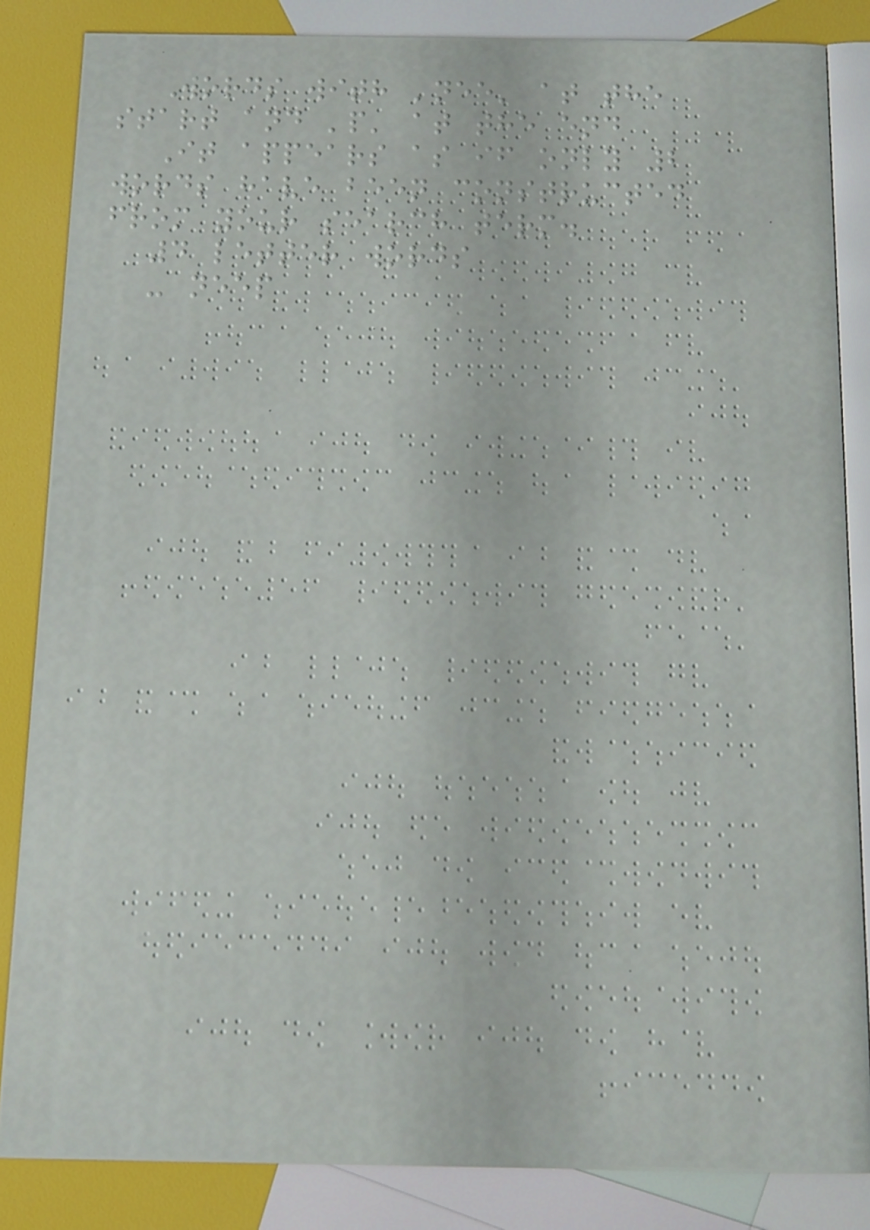Words with 'nee' at the
start and 'p' at the end
It appears as if only 2
words have been constructed
from your search term.
4 letter words
- neep
